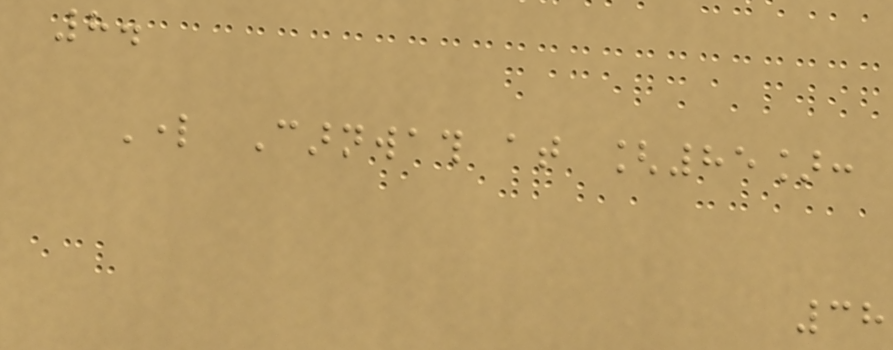8.
Lord Carnwath at [85]:
38
